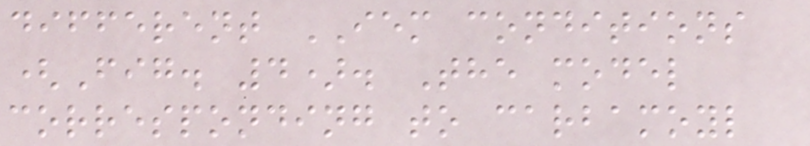different IEM conditions
(Fig. 4). The model
corresponding to carbamoyl
